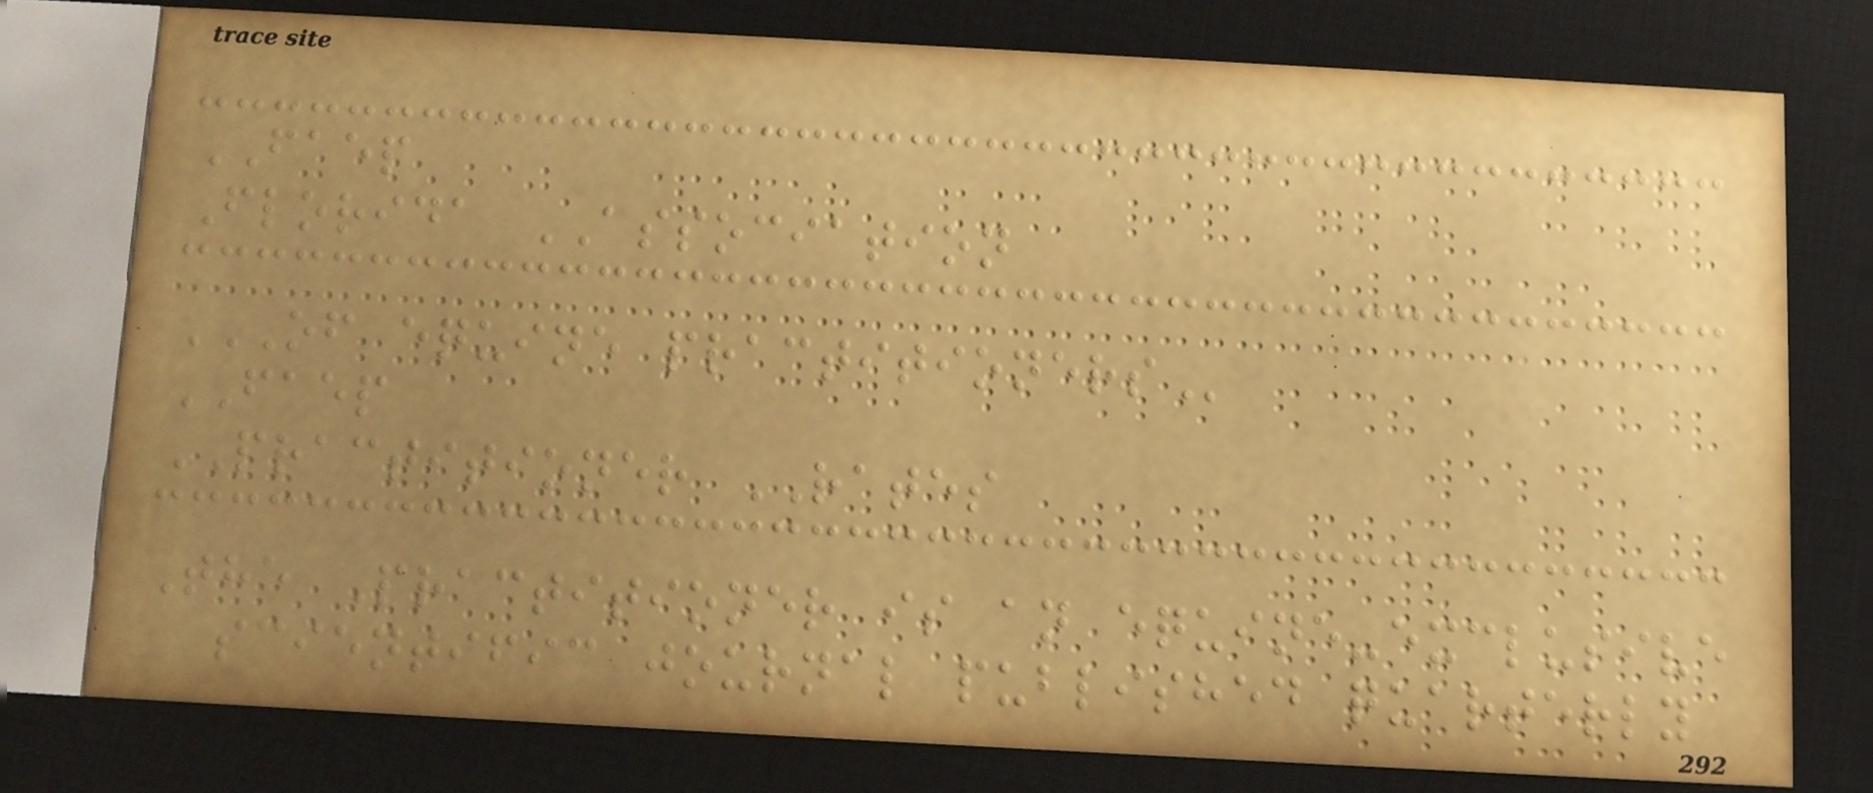FAEP
Florida ASSOCIATION
OF EQUINE PRACTITIONERS
FAEP
PRACTITIONER RATES
The Practitioner is an equine-exclusive
scientific journal published quarterly
